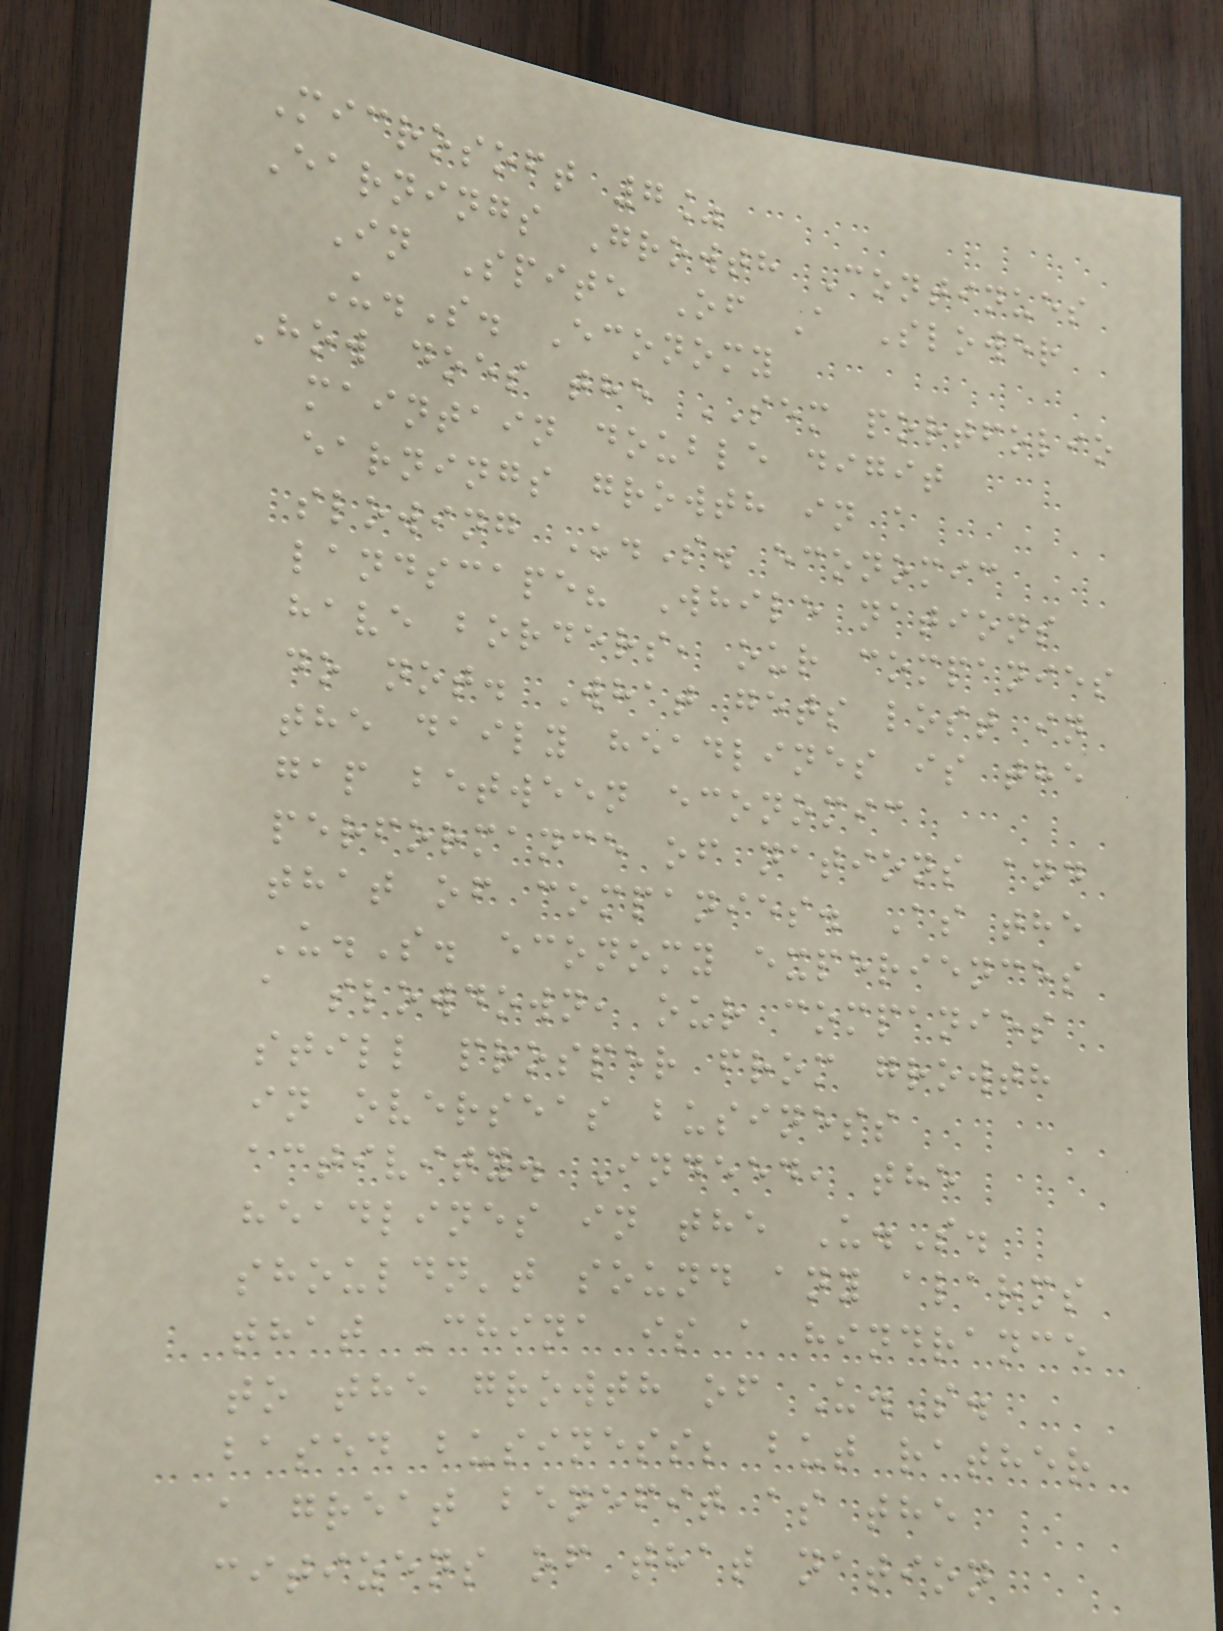Microsoft 7%
Earnings Growth Continues
In Spite Of A Slower
U.S. Economy
How does the SEM portfolio
maintain double digit
earnings growth in a
slowing U.S. economic
landscape? While nations
have borders, our companies
do not. What gets lost in
the daily headlines is the
gap between economic
performance of nations and
that of companies. As the
U.S. economy experiences
a slowdown, our companies
still prosper from growth
in overseas business
activity. Indeed, the
headlines in the U.S.
shouldn't sound any alarms
that China is a hindrance
to the growth of U.S.
based business; but rather
a great benefit as the
citizens of that nation
